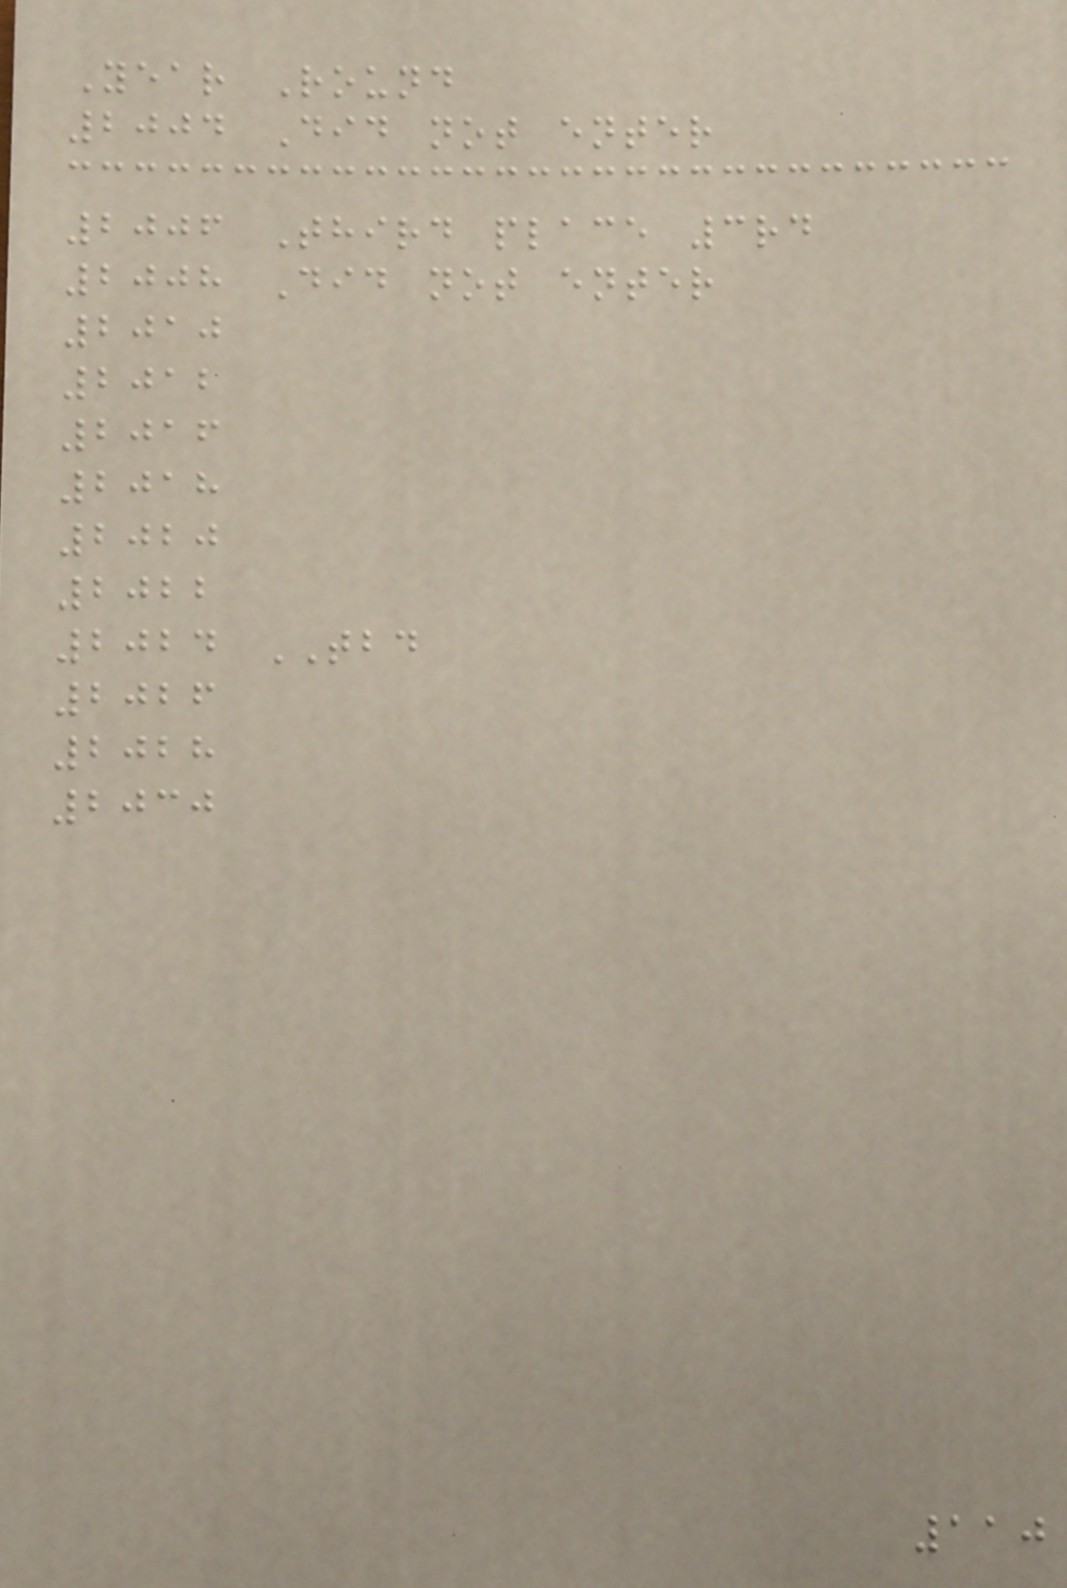Year Round
2004 Did not enter
2006 Third place 3rd
2008 Did not enter
2010
2012
2016
2018
2020
2022
2024 TBD
2026
2028
2030
110
